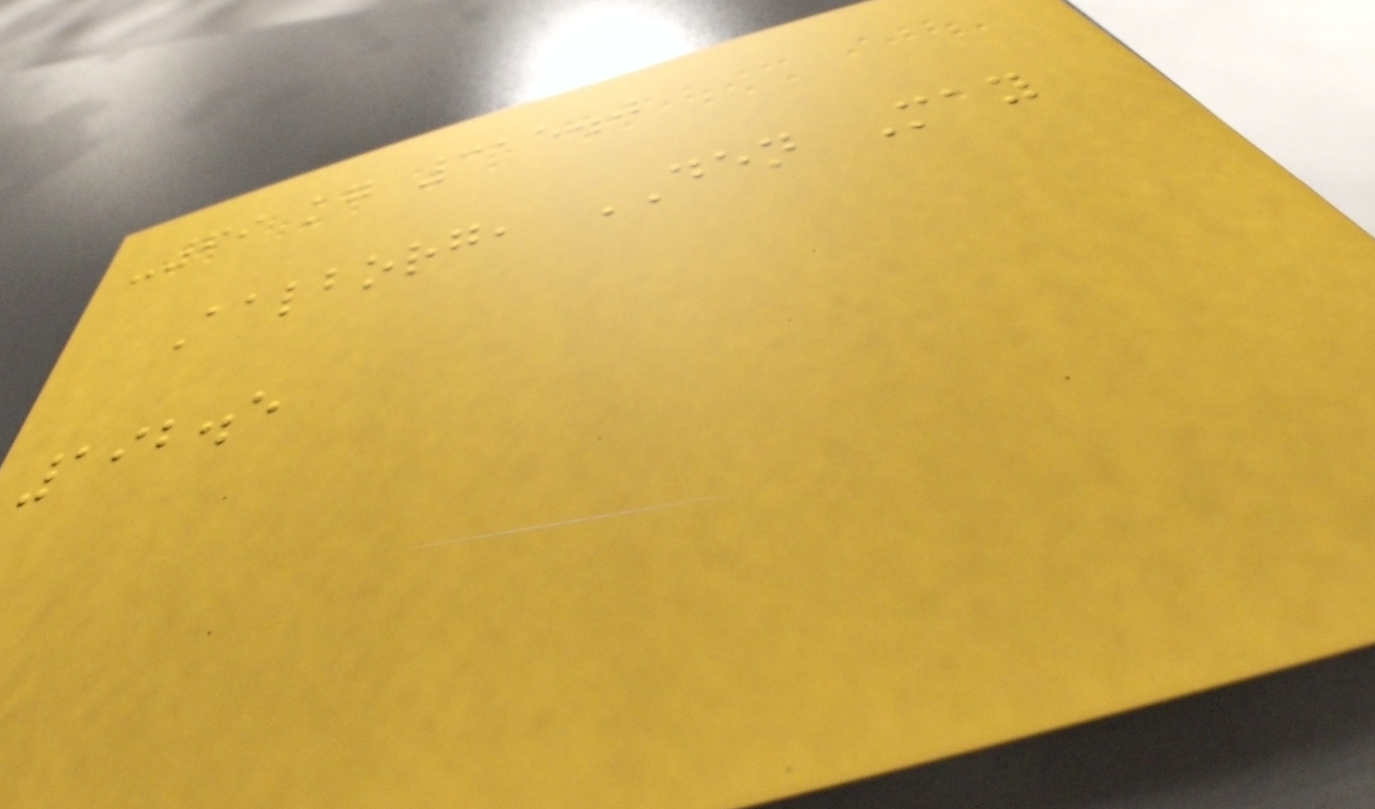-69 kg 315.0
Aalborg, DEN May
192.5
